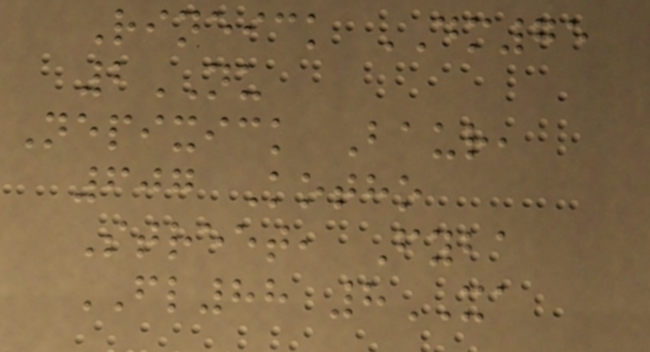Rineick DM75
2NU
Nepixick Baur,
607 Kotho
Street, Fyba
FL88 8XA
